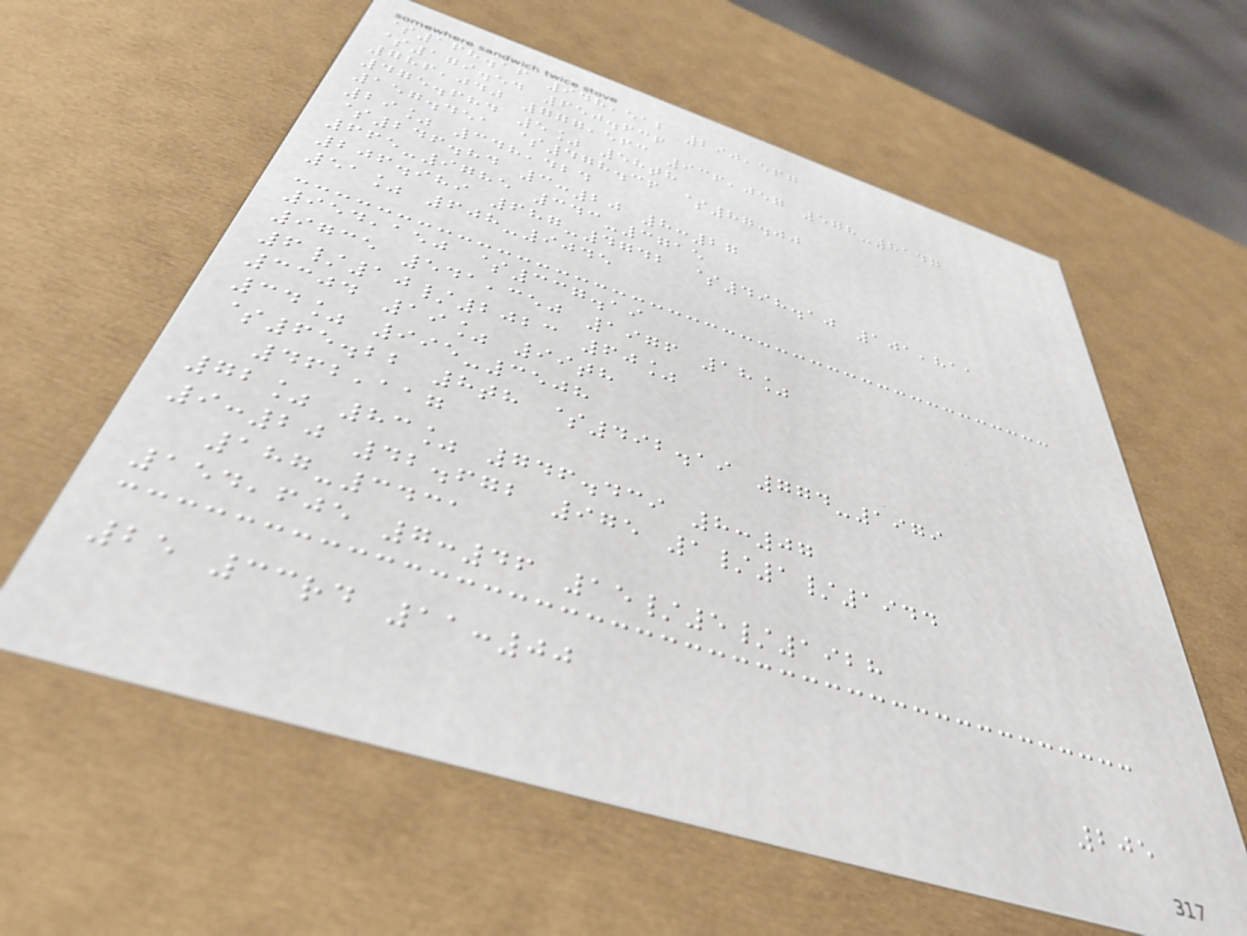$168.16 948,512 290,567
$179.54 650.636
786,040 777,563 936,057 578-8147
475.684 5% 58th
157.451 $478.36 $87.00
29% 348,424
$246.84 3:20 8:27
665-9785 343-3715
206.989 687-4742 $498.10 101,811
51% 608-9045
954,150 $337.19
9735 541,350 1976 18%
6/10/2023 60%
3304 19% 99th
34% 995-3508
$65.22 8th $492.19 774-1979
462,117
72% 83% 746.439 8:07
9:20 42.672 975 1/1/1944
187-3431
154,605 7:46 15/5/1928
25 33rd 11:00
205
